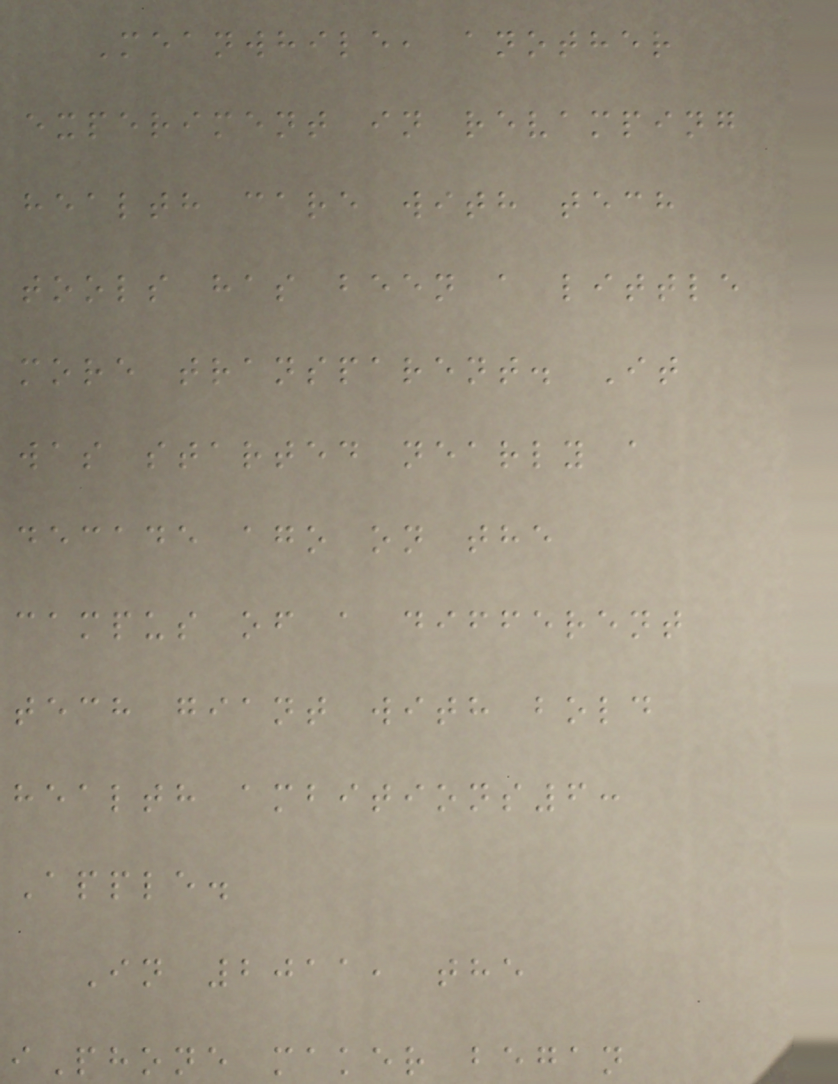Meanwhile, another
experiment in revamping
health care with tech
tools has been a little
more transparent. It
was started nearly a
decade ago on the
campus of a different
tech giant with bold
health ambitions6:
Apple.
In 2011, the
iPhone maker began
